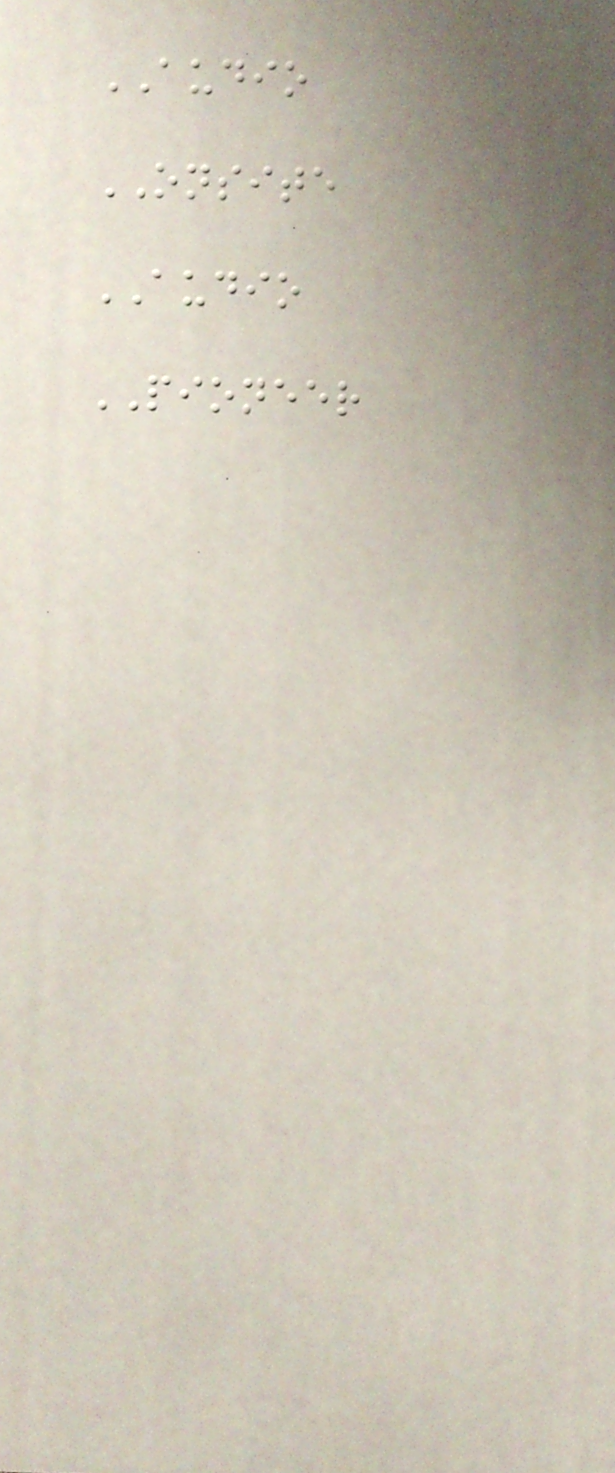AUDIO
ONSITE
AUDIO
PIONEER
